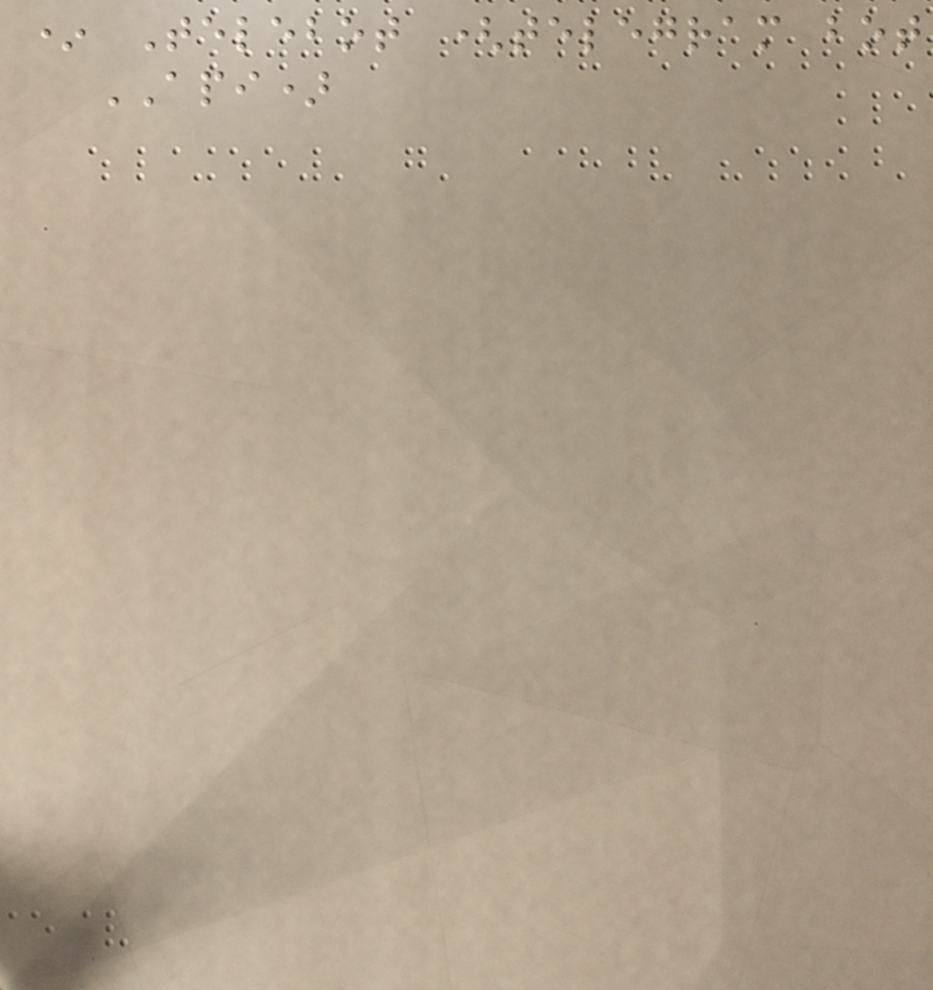* Telebot (telegram bot
API)
